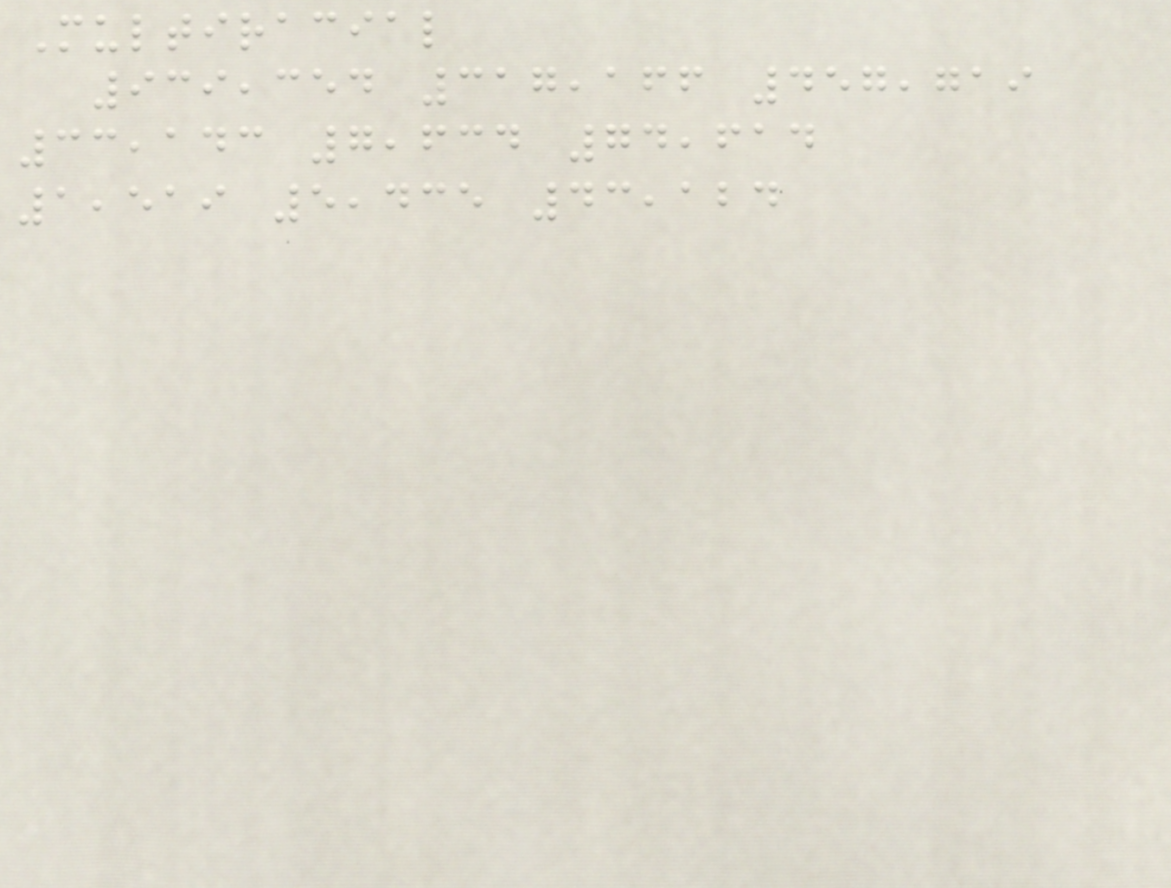Multiracial
939,354 317,166 457,719
33,143 7,634 74,614
1,519 5,435 43,124
